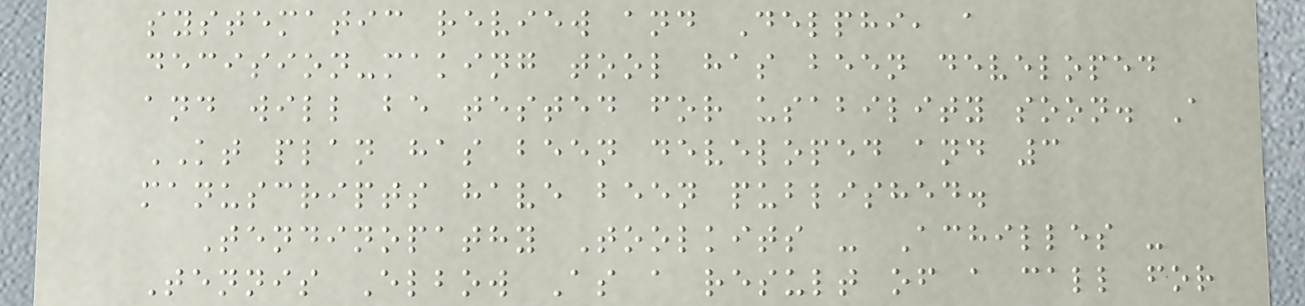systematic review and Delphi, a
decision-making tool has been developed
and will be tested for usability soon. A
KT plan has been developed and 3
manuscripts have been published.
Tendinopathy Toolkits - Achilles -
Tennis Elbow As a result of a call for
